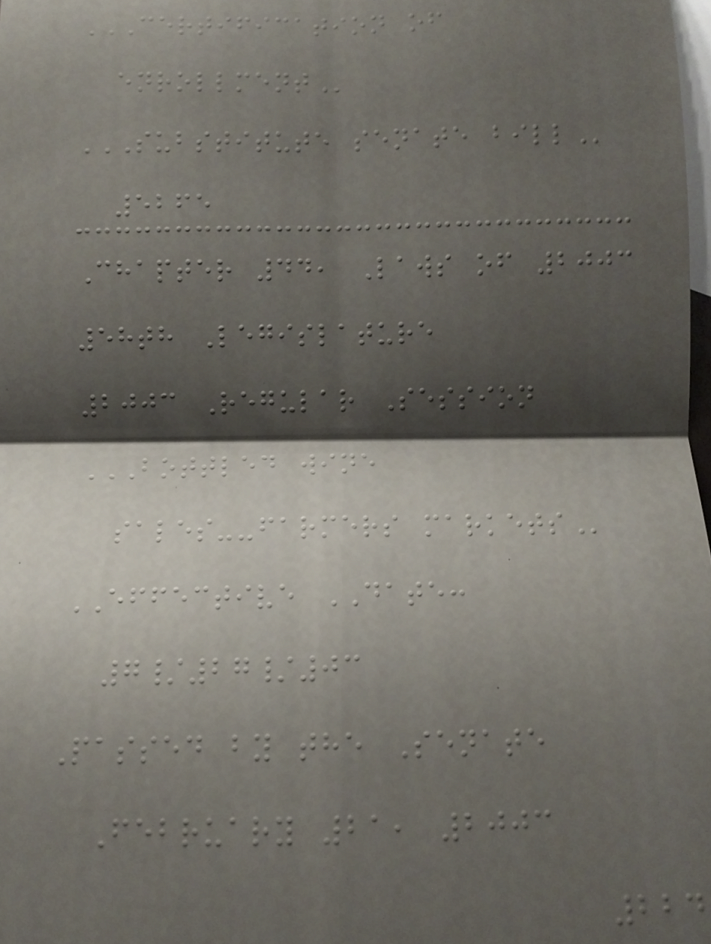CERTIFICATION OF
ENROLLMENT
SUBSTITUTE SENATE BILL
5265
Chapter 44, Laws of 2003
58th Legislature
2003 Regular Session
BOTTLED WINE
SALES--FARMERS MARKETS
EFFECTIVE DATE:
7/27/03
Passed by the Senate
February 21, 2003
224
